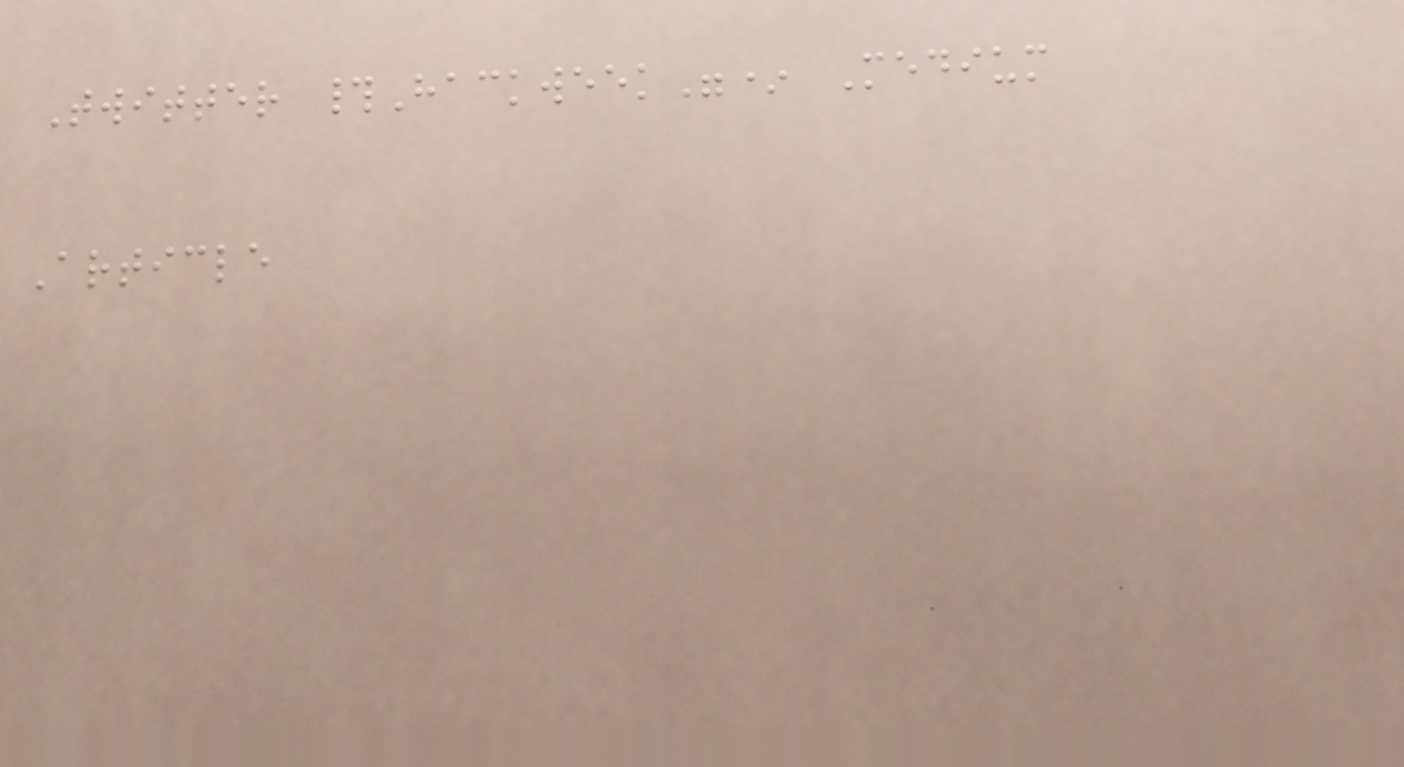Twitter #Hackweek"* Medium
Article
